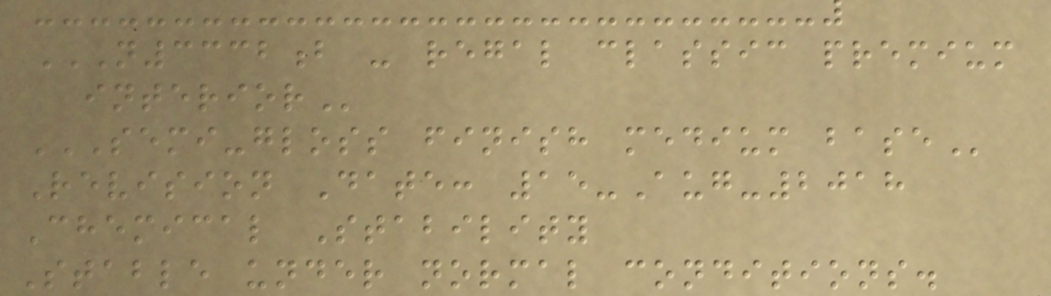N3332B - REGAL CLASSIC PREMIUM
INTERIOR
SEMI-GLOSS FINISH MEDIUM BASE
Revision Date: 15-Aug-2018
Chemical Stability
Stable under normal conditions.
